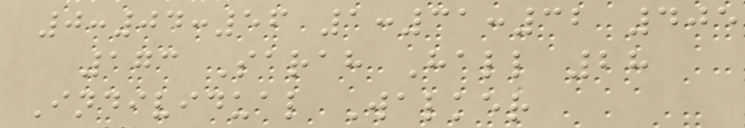0:04:56 1:31:32 405
173 Sarah Hall 28
Individual Walker
